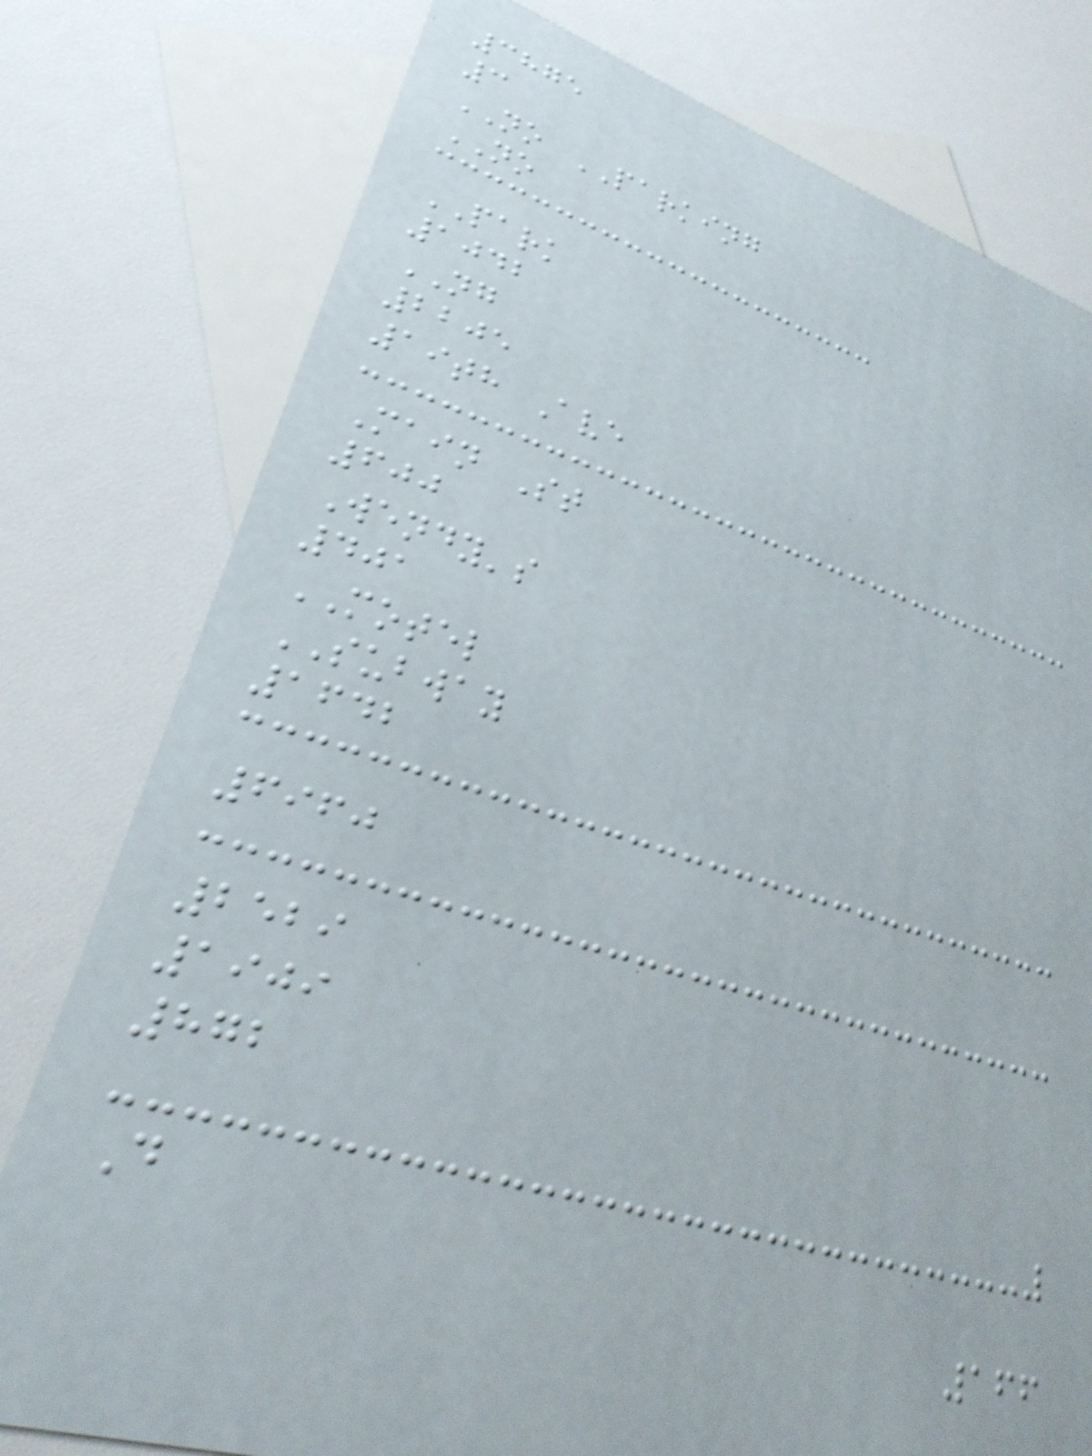3875
3
NO PARKING
NO
PARK
1042
NG
2205
19th Ave
Main St
600
Wendy's
401
MOTEL
SUBWAY
1642
6960
2529
1909
872
D
166
